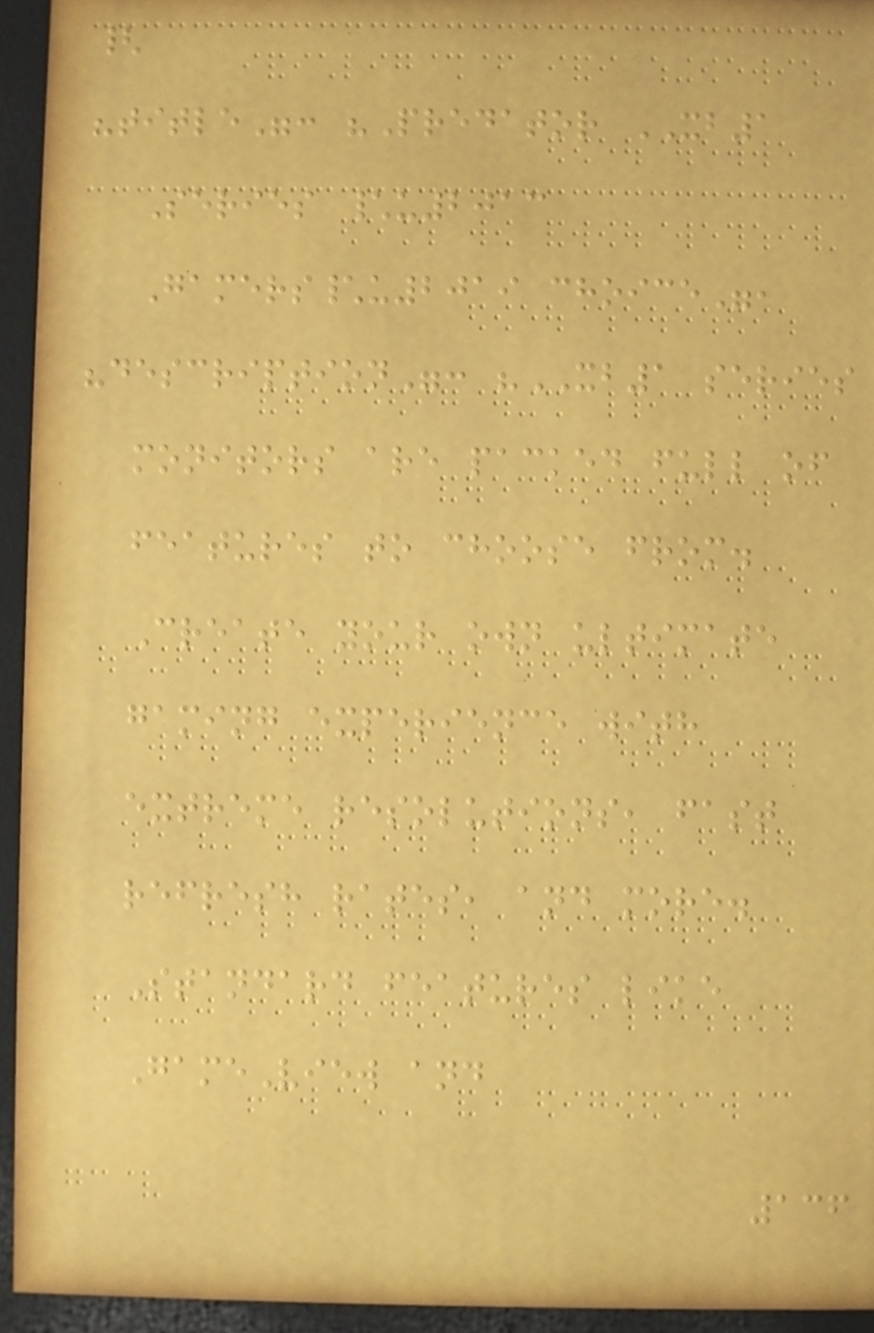{
"title": "Predator XB1
Series \u2013
Gamers\u2019 choice",
"description": "XB1 series
monitors are packed full of
features to choose from.
Create your own ultimate
gaming experience with
extreme resolutions, fast
refresh rates, and more.
Standard features like
GameView and
136
